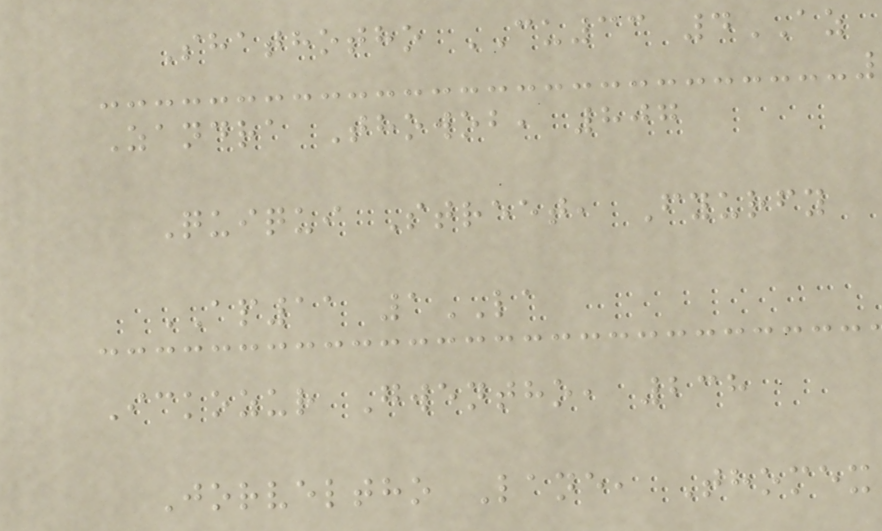Shathotho CU33 4AZ
Zandra Thowob, 807
Quiqui Street, Fyurfy
AP11 1LA
Ickozur Gwentho, 238
Jorveltho Lane, Thomex
